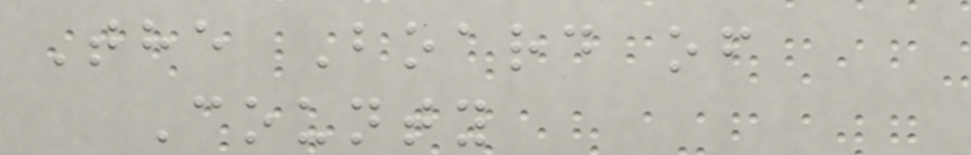The Board of
County
